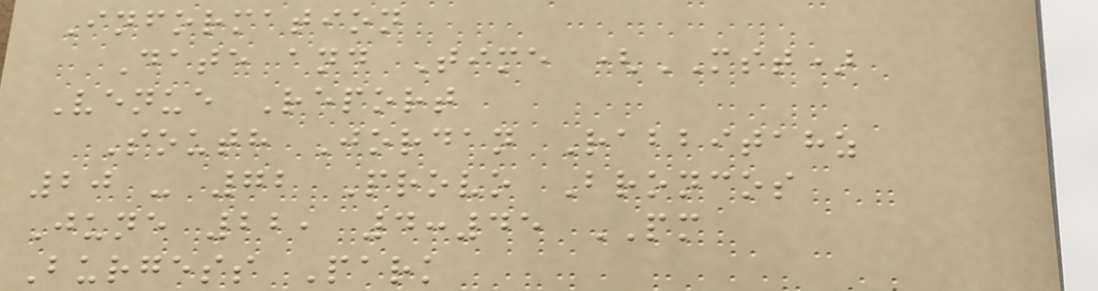Information
Date and Time (MST)
Venue Report
South Jordan Rabbitahz
20 - 72 Provo Broncos
June 22, 4:45 PM
Burgess Park
